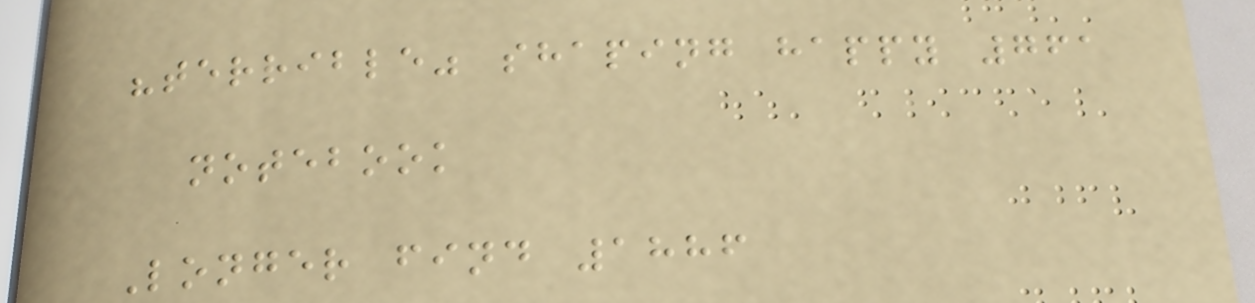"terrible" shaping happy 761
notebook
Longer find 1886
